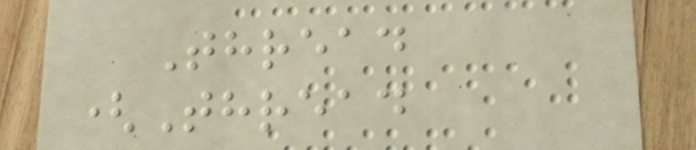Thread
(Thread
